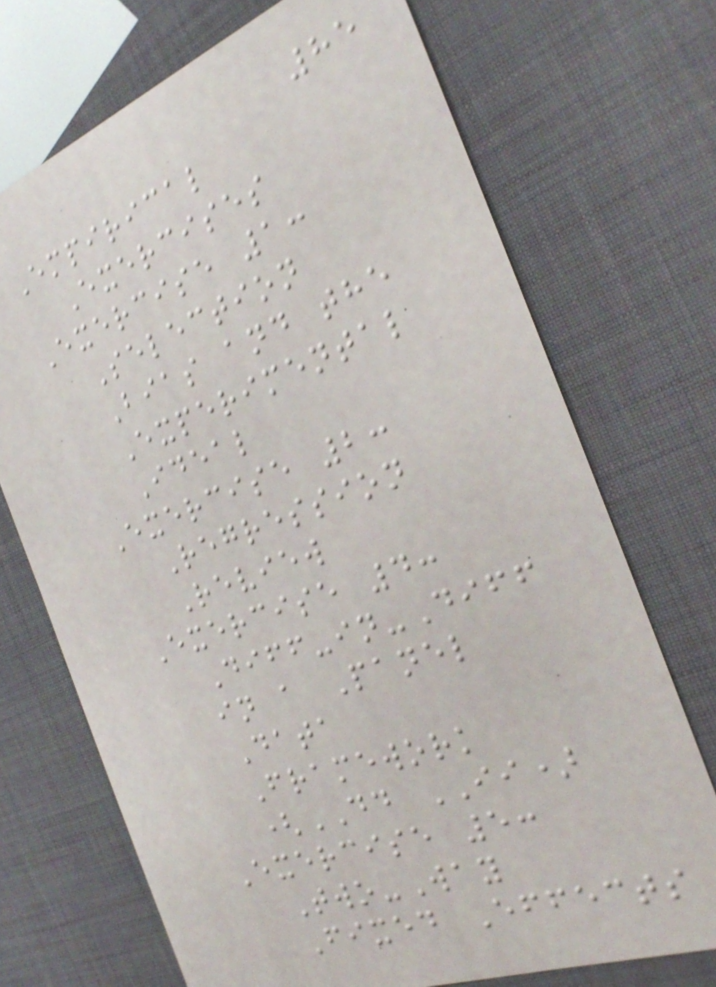85
Empirical
Exercises
Exercise 1:
Selection
Bias and the
Experimental
Ideal
Exercise 2:
Regression
Review
Exercise 4:
Diff-in-Diff
in a Panel
Data
Framework
(DD II)
Exercise 5:
Two-Way
Fixed Effects
